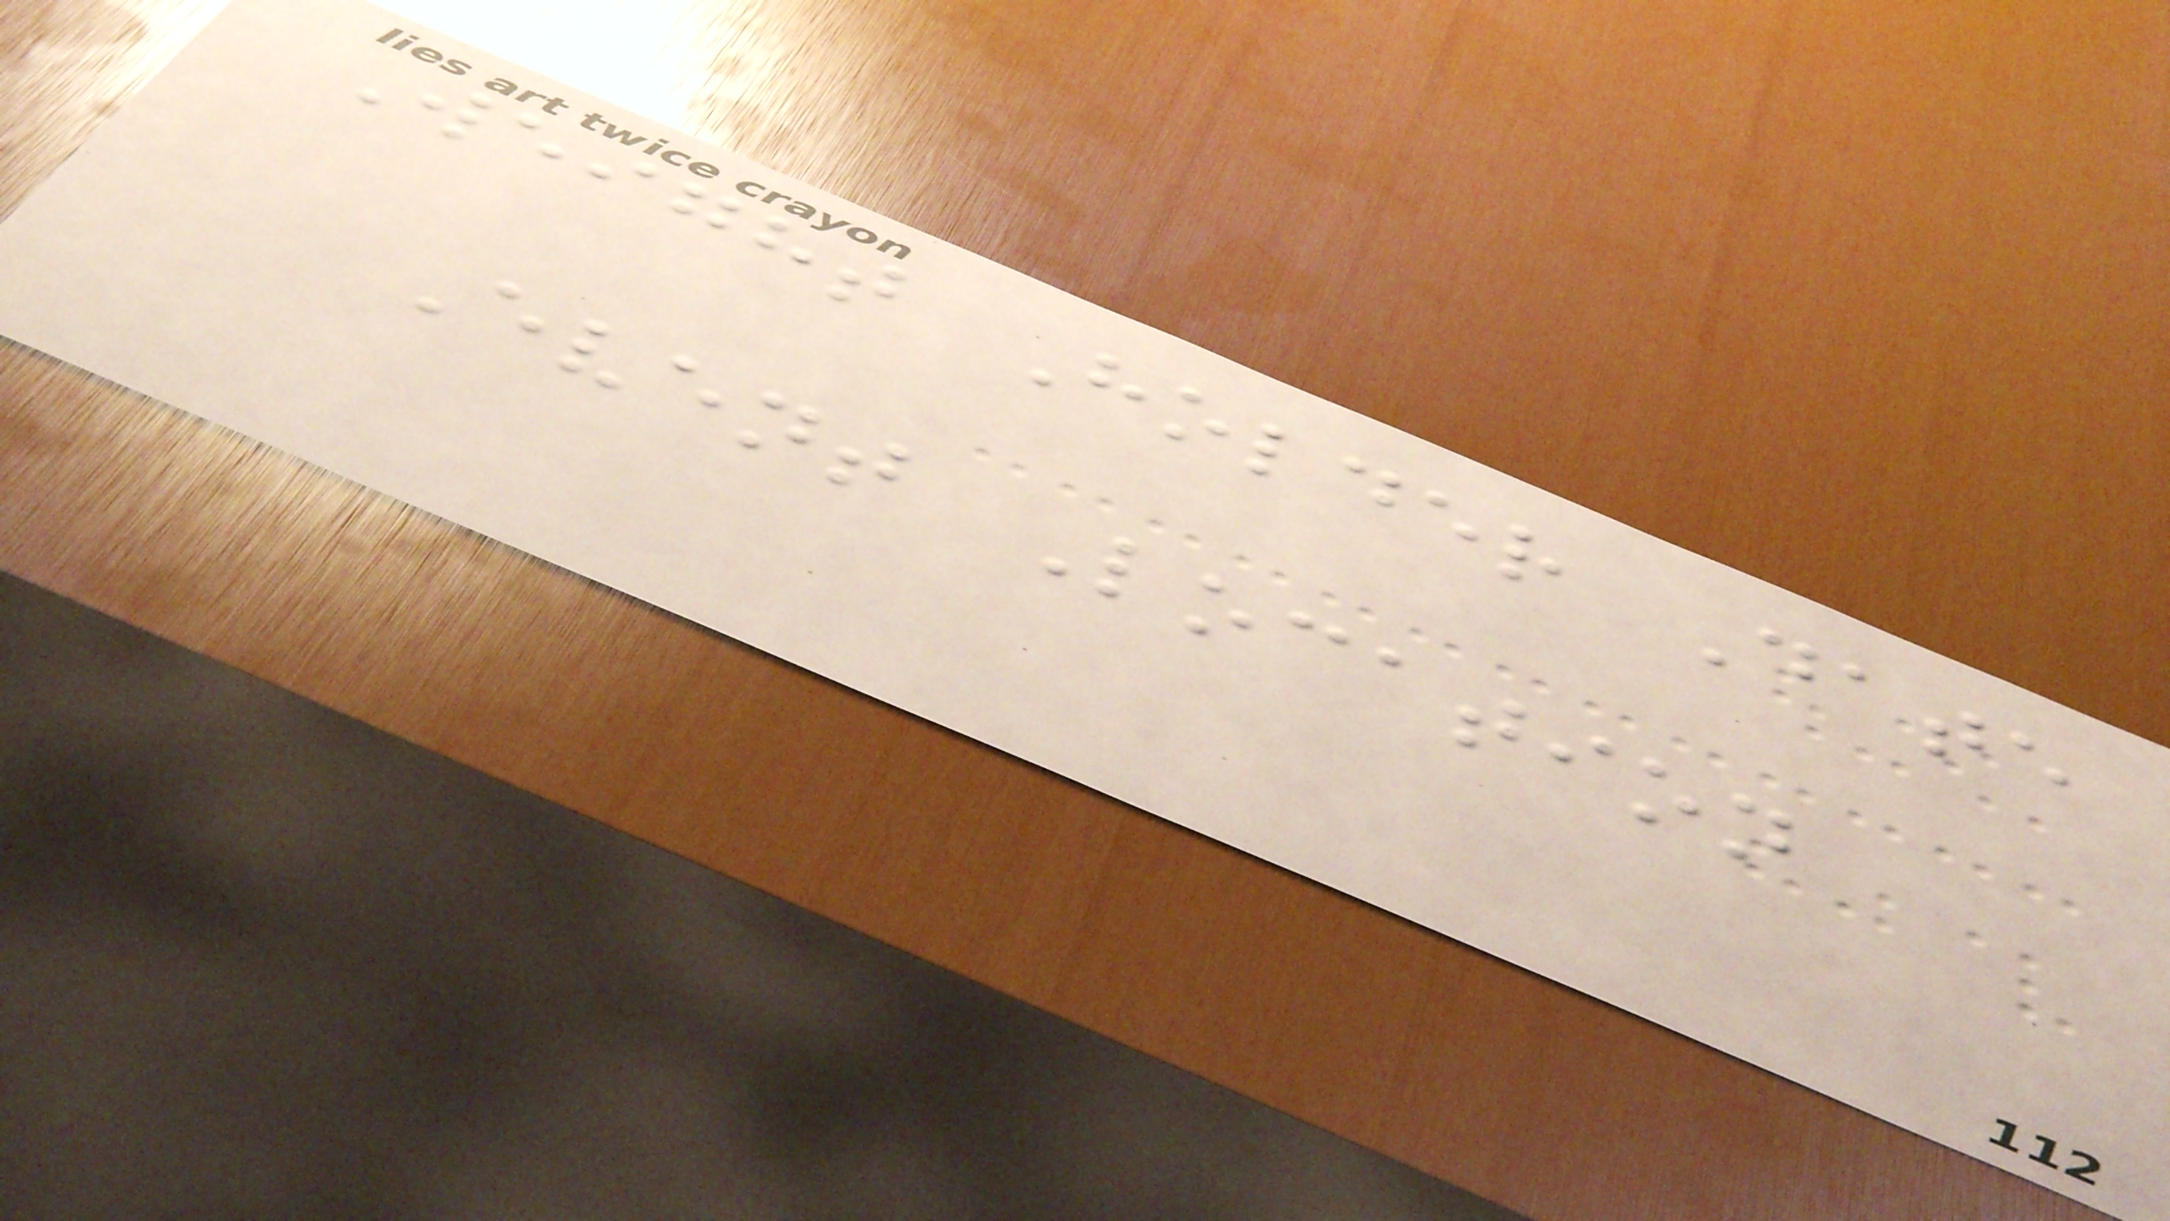Weight Holder Date
Event Location
